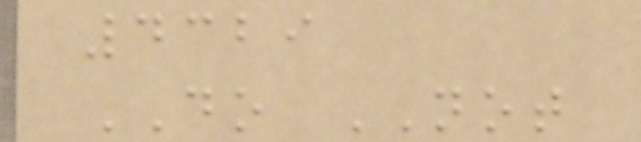4329
DO NOT
